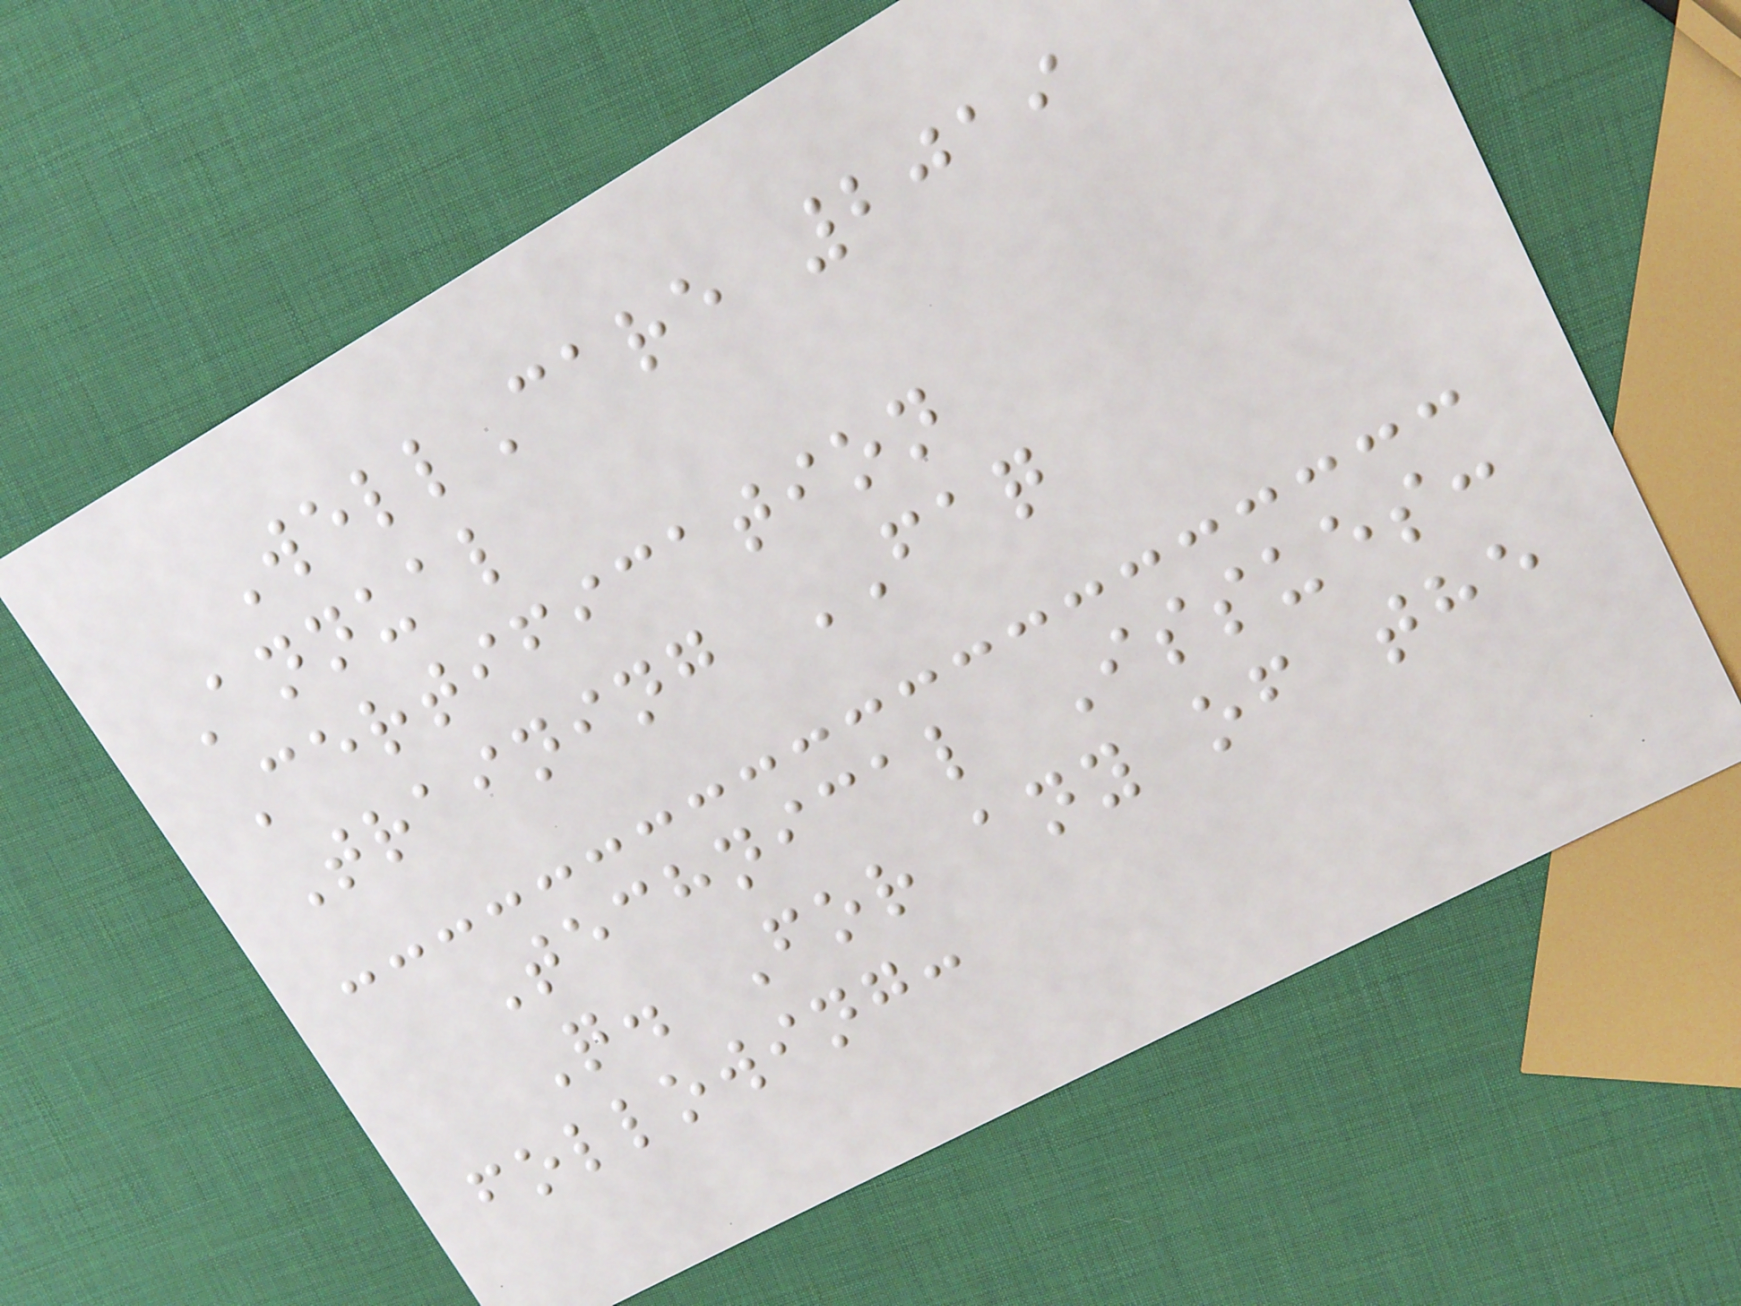WellCare 2019
Annual
Certification
Training FAQ
Technical Issues:
Q. For any of the
following:
